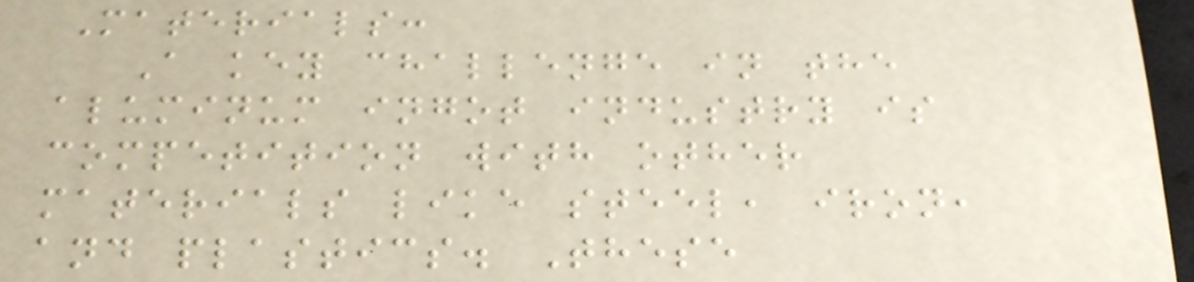Materials:
A key challenge in the
aluminum ingot industry is
competition with other
materials like steel, iron,
and plastics. These
